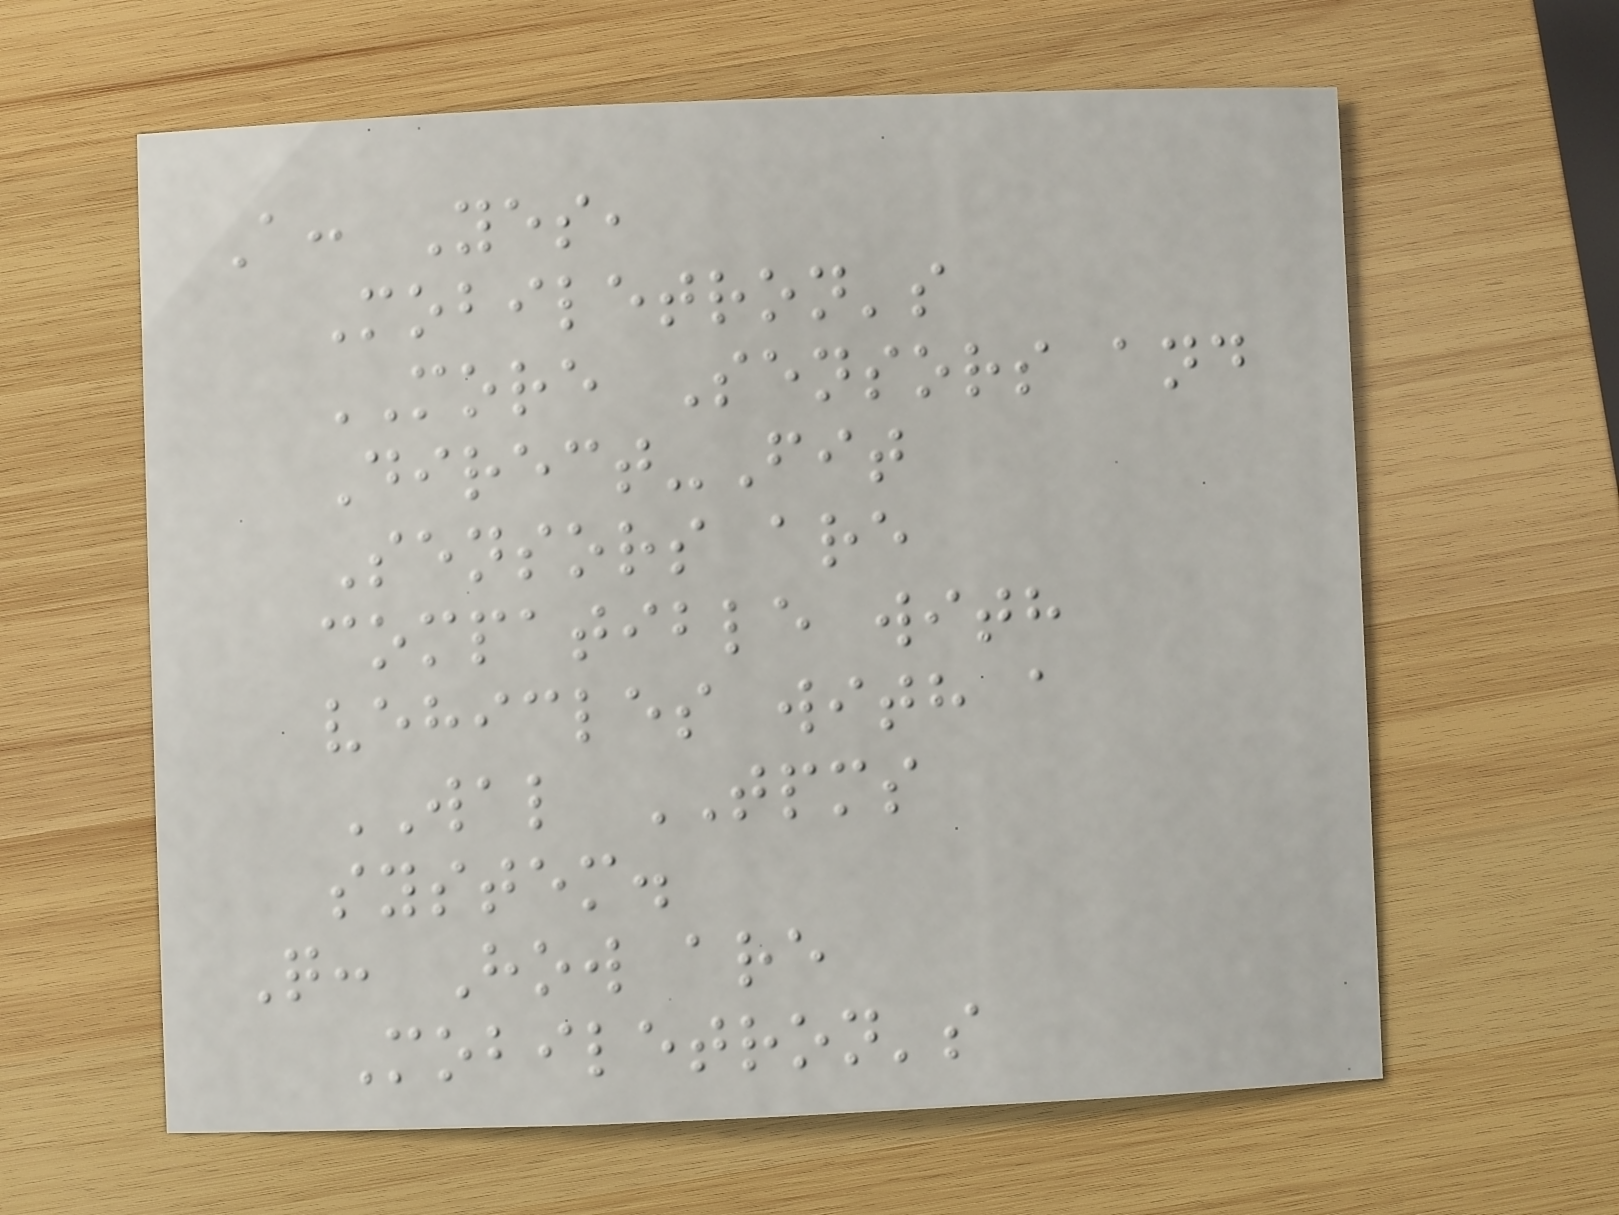A: Yes,
Mobiletron's
MORE Sensors and
Direct-Fit
Sensors are
compatible with
vehicles with a
WAL TPMS
system.
Q: How are
Mobiletron's
